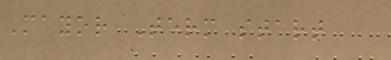Mayor Term start
